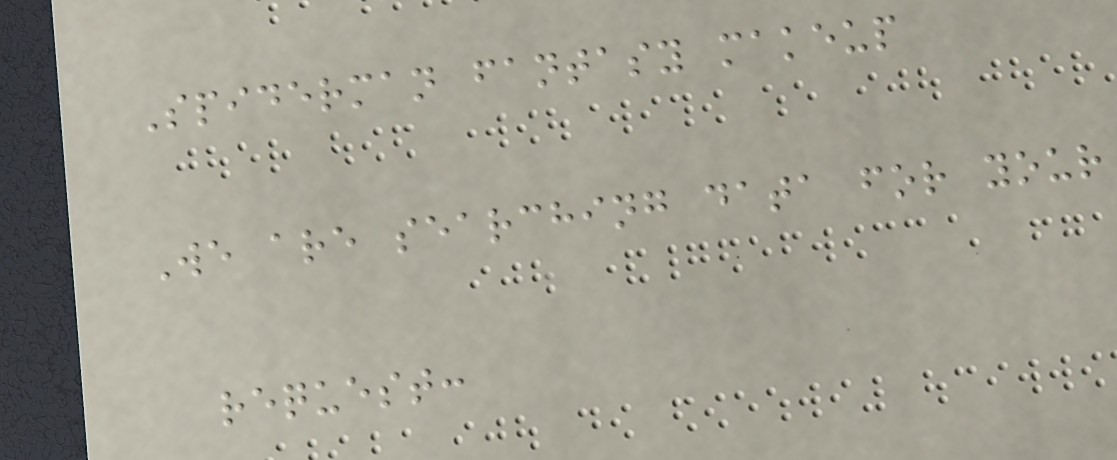Spiderman fantasy makeup
We are searching data for your
request:
